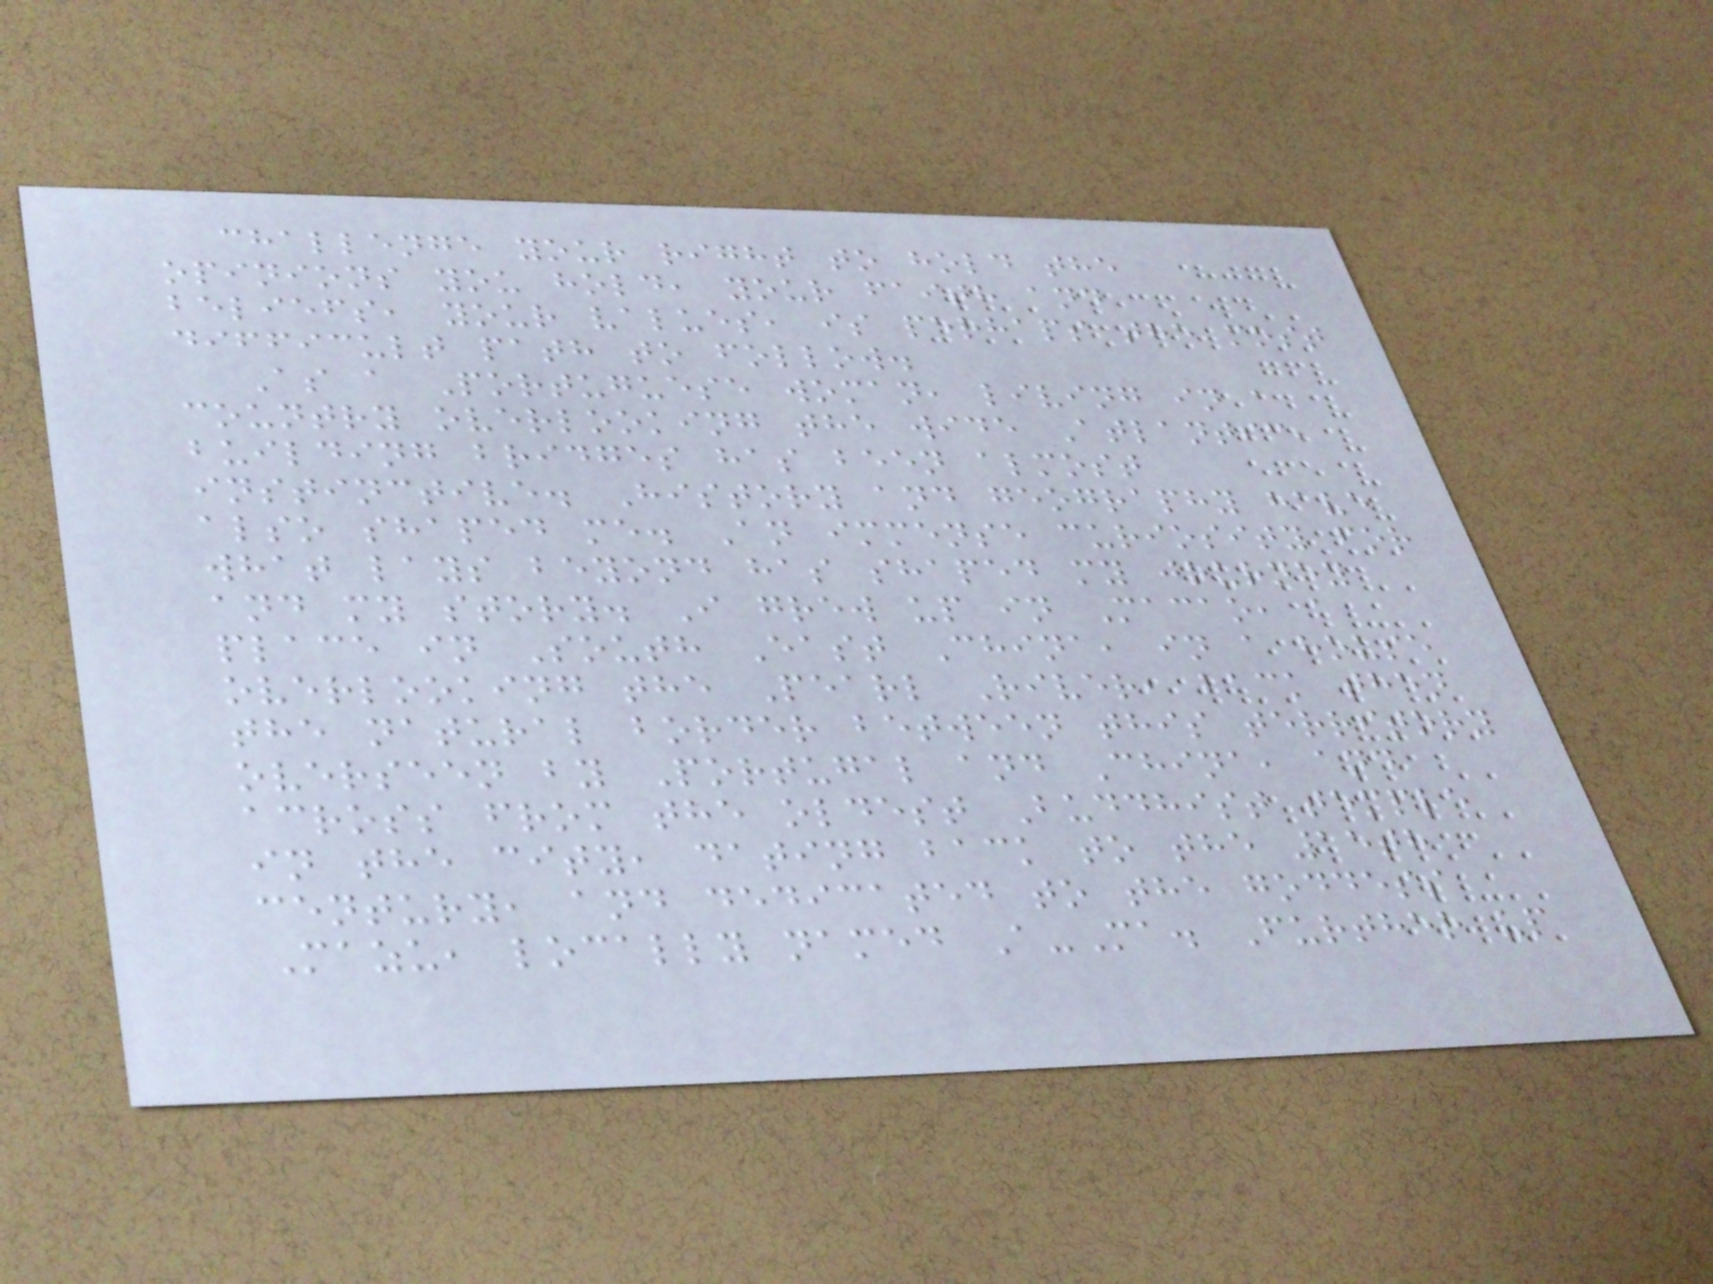challenge your right to hold the
opinions you hold, your faith and
beliefs, your values, is perhaps the most
difficult path to follow.
As a Portuguese woman, living in a
country overlooking the wide Atlantic,
building bridges has been almost
instinctive. History and geography have
also shaped me. An immense curiosity for
what lays beyond has shaped my journey
and my story. I grew up in Macao, a
place in South East China, in a house
overlooking the Pearl River, back then
the natural border between this territory
overseen by Portugal and China, and
across from the oldest Buddhist temple
in the city, dating back to the 15th
century, and dedicated to the goddess
Mazu, locally named A-Ma. Further up
